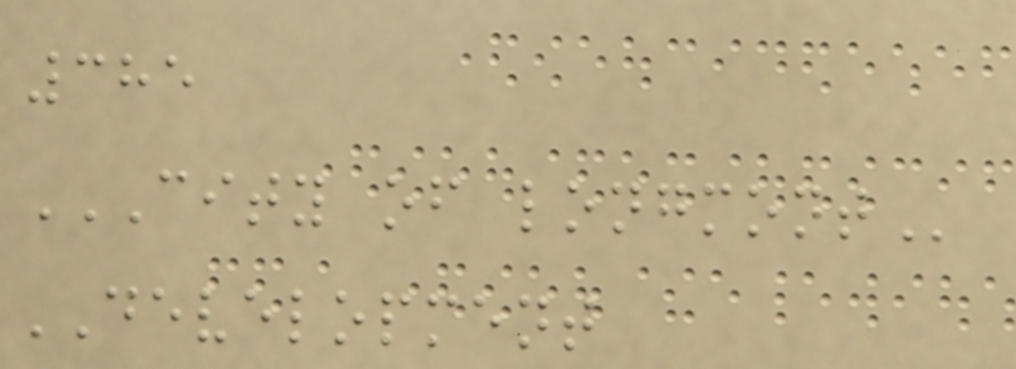385
CITY OF LONGMONT
DEVELOPMENT
